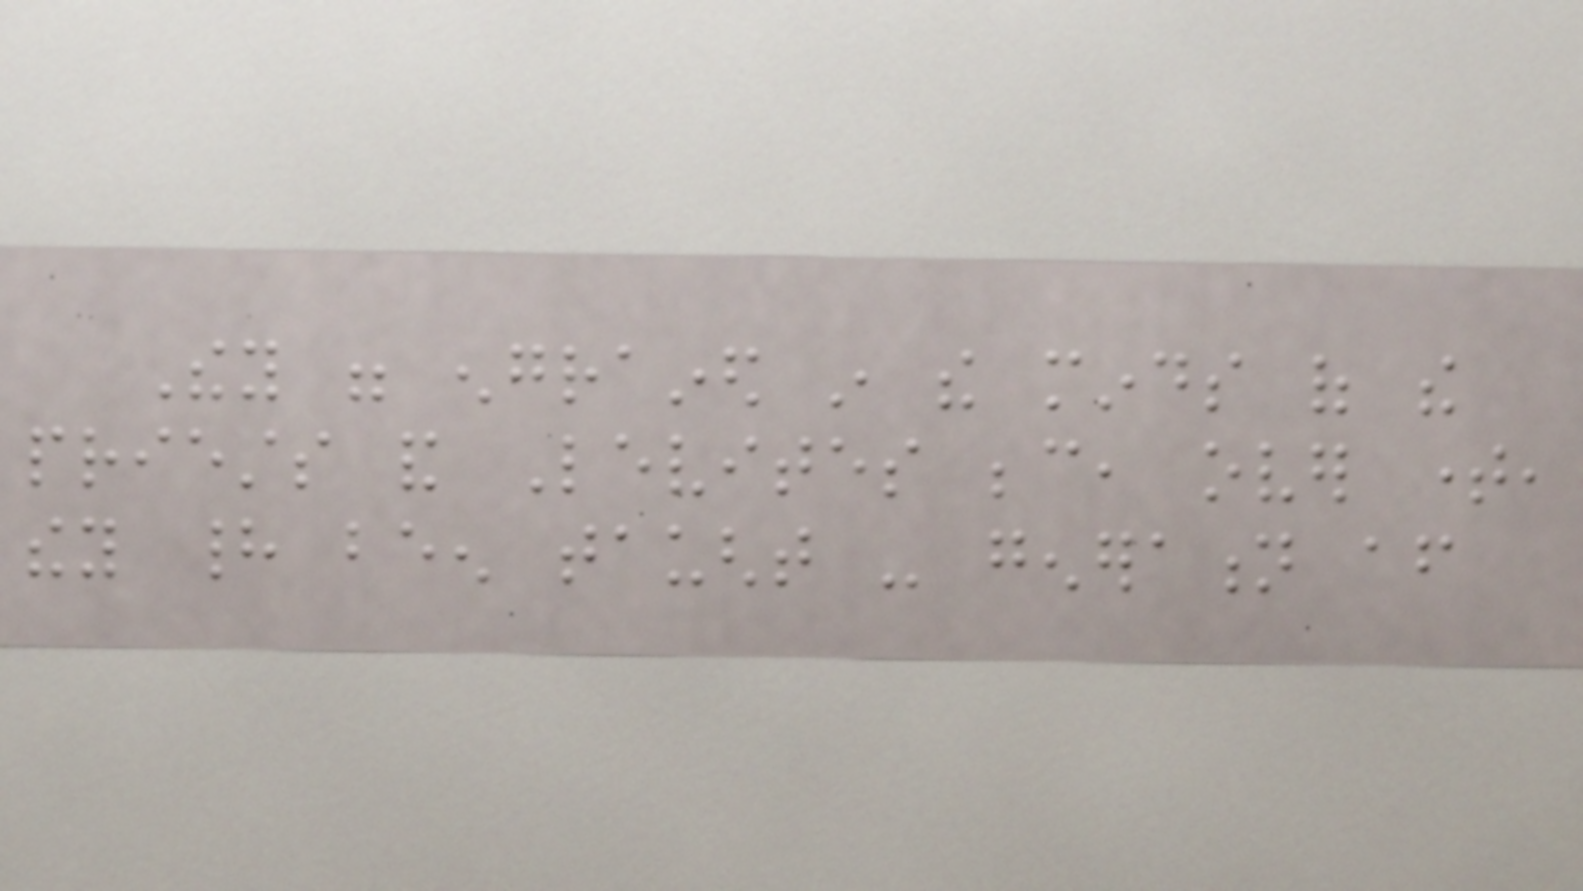They were engrained in the minds of the
priests and Levites because, over time,
they had been taught - generation after
